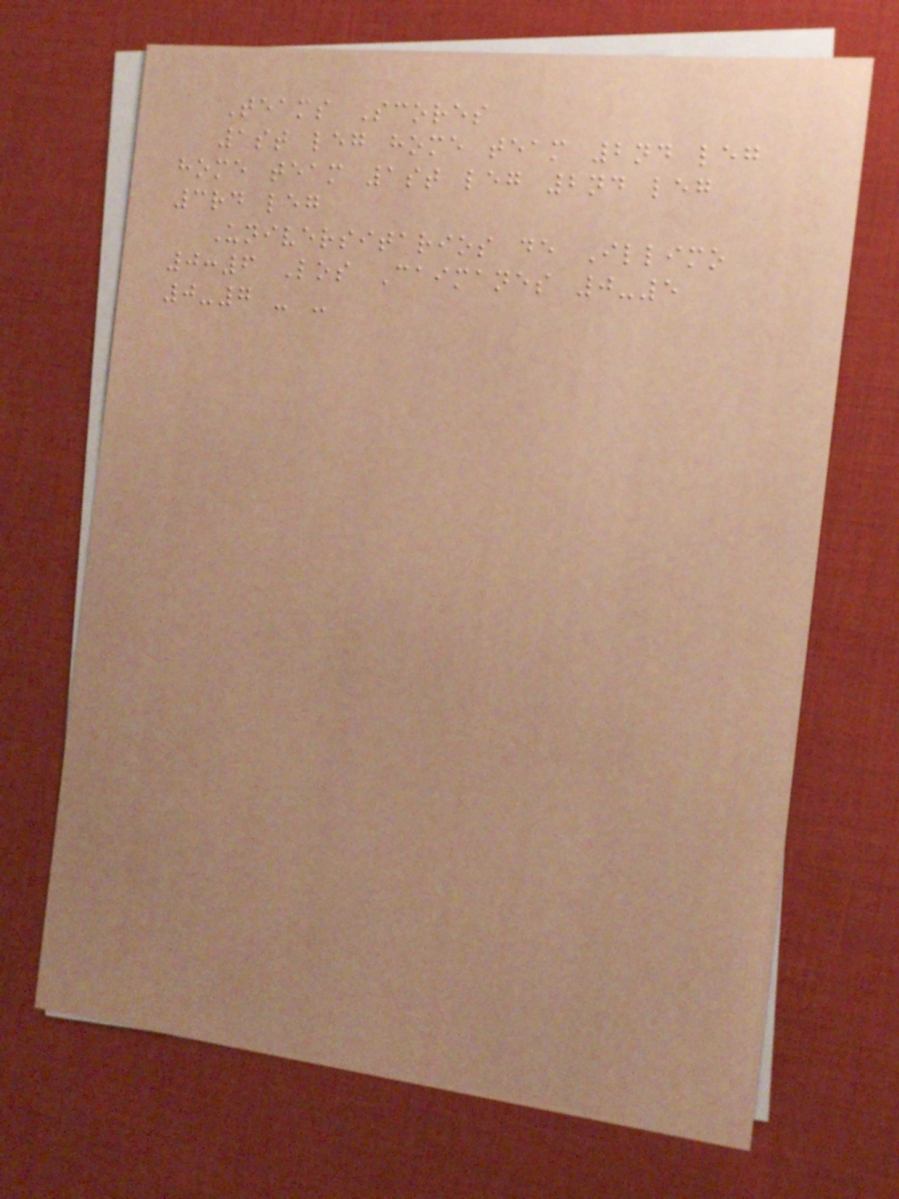Teams Scores
1st leg home team 2nd leg
home team 1st leg 2nd leg
3rd leg
Universitarios de Illimo
0:6 Los Caimanes 0-5
0-7 - -
